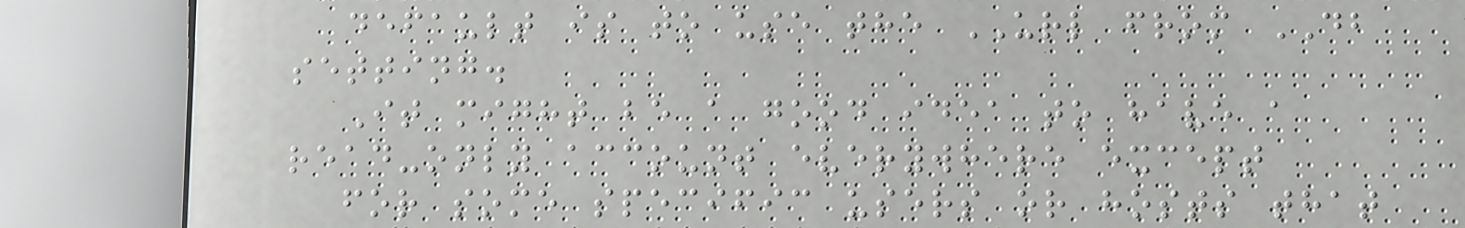default is to use the URL from DB
setting.
It might be a good idea to have a
read-only account everywhere except
for some specific users or hosts that
